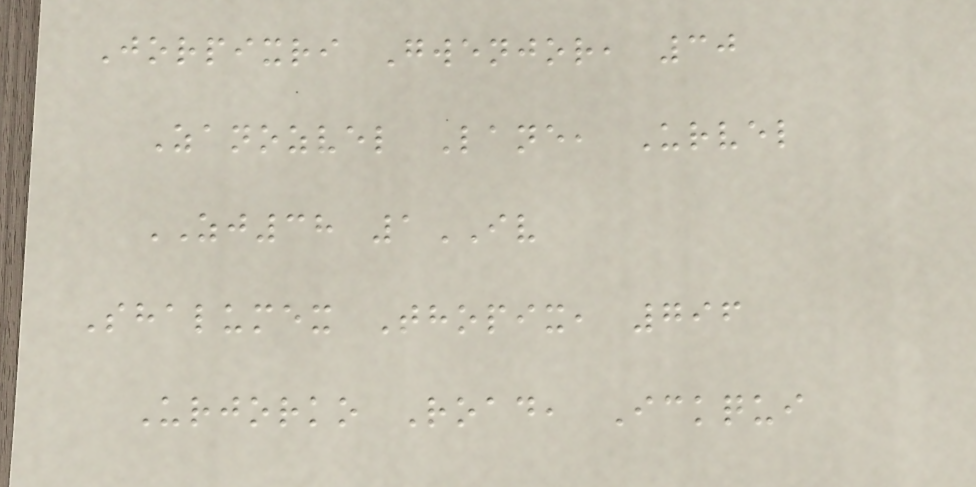Jorpixri Gwenjor, 30
Zanozvel Lane, Urvel
ZJ38 1IV
Shalumex Thopix, 796
Urjorko Road, Ickqui
